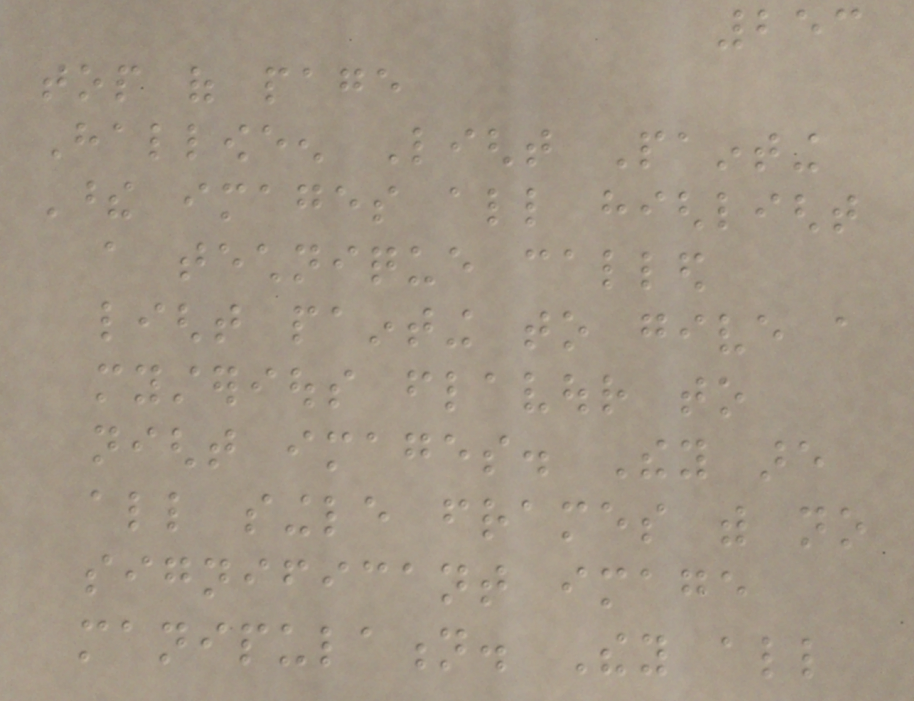253
top of page
Halloween Light Painting
These images all highlight
a technique called
light painting to give a
mysterious flavour to
night images. They are
all single frames with no
significant image
manipulation. They all
